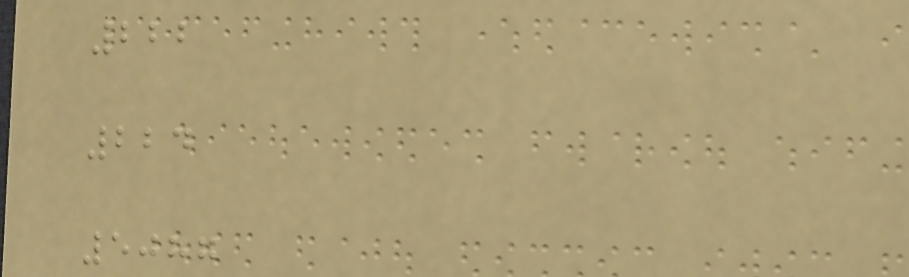222
224
5087
